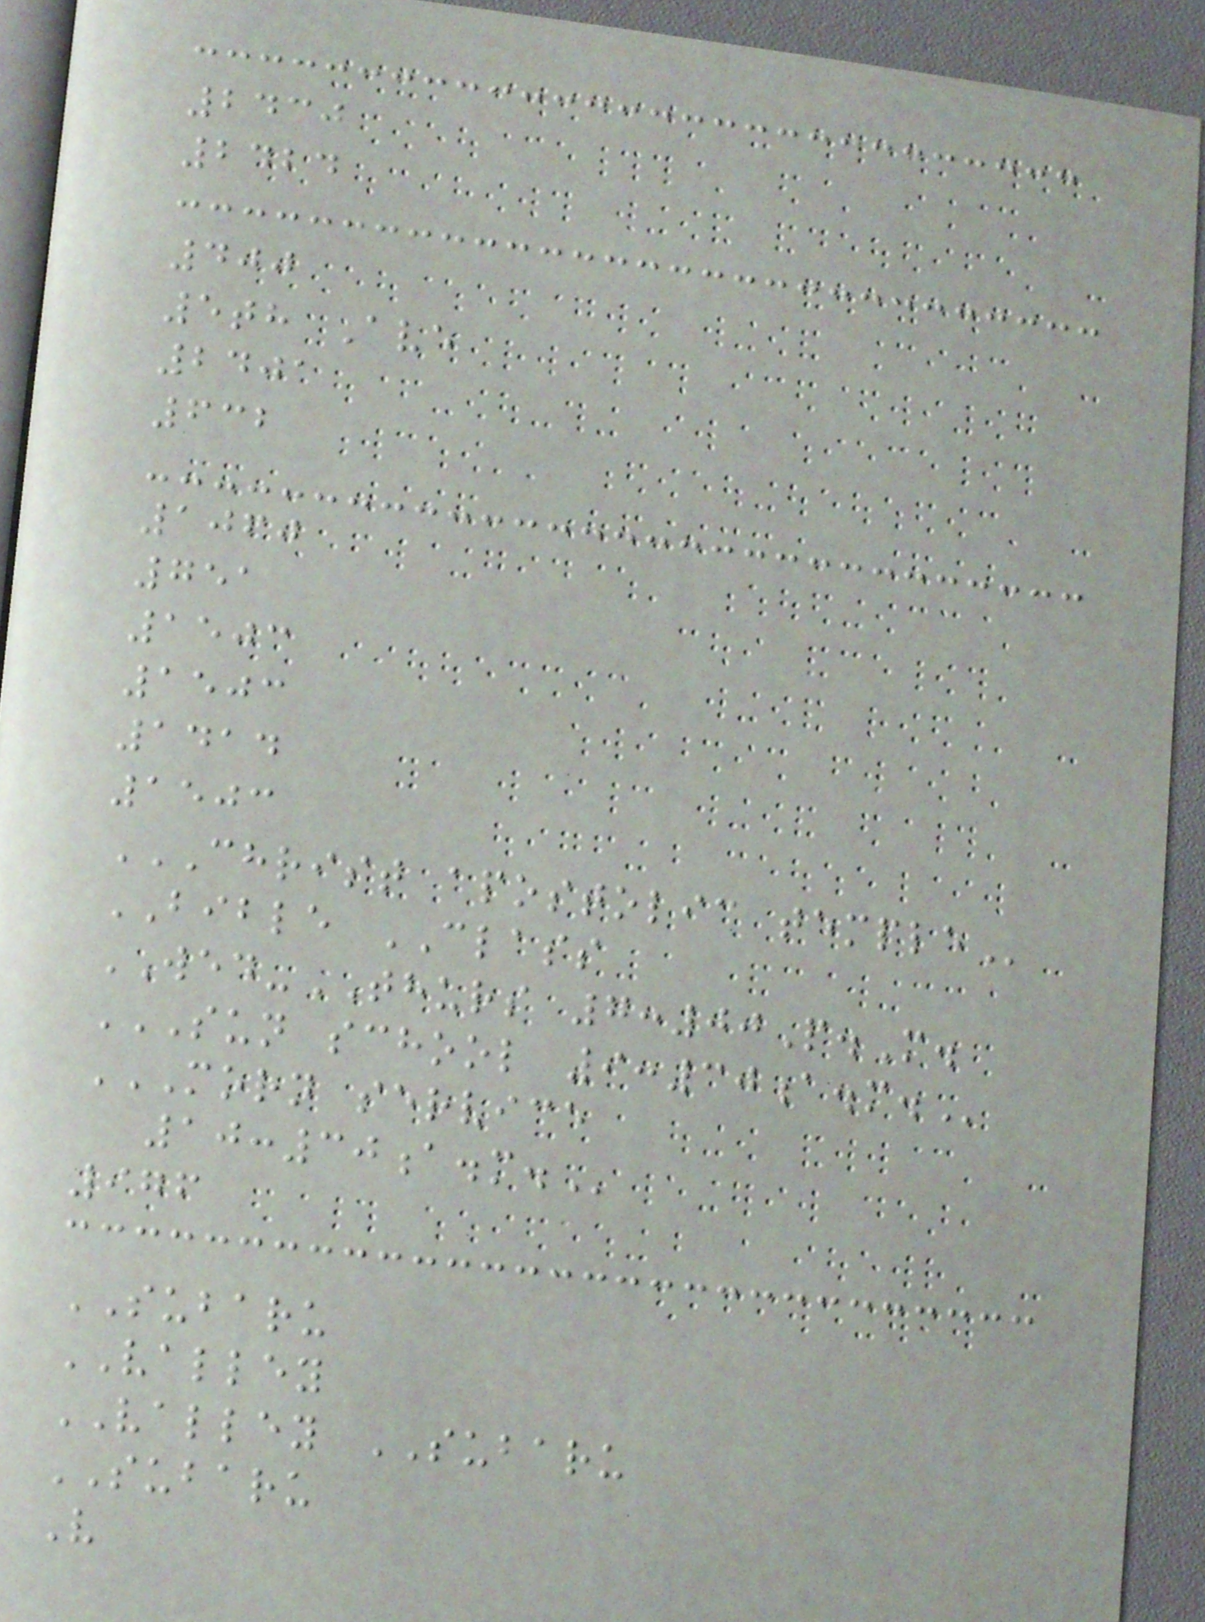2430
2424
400
5th Ave
2401
632
1060
751
1503
1503
1414
1503
CHRIST APOSTOLIC TEMPLE
BIBLE CLASS
WED-THURS 7:00P.M.
SUN SCHOOL 9:30A.M.
MORN SERVICE
10:30A.M.
976
SUBARU
VALLEY
VALLEY SUBARU
SUBARU
V
